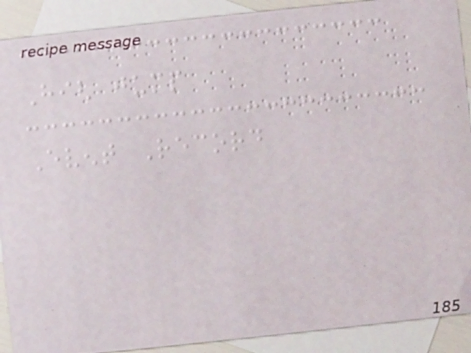High jump
Event Record
